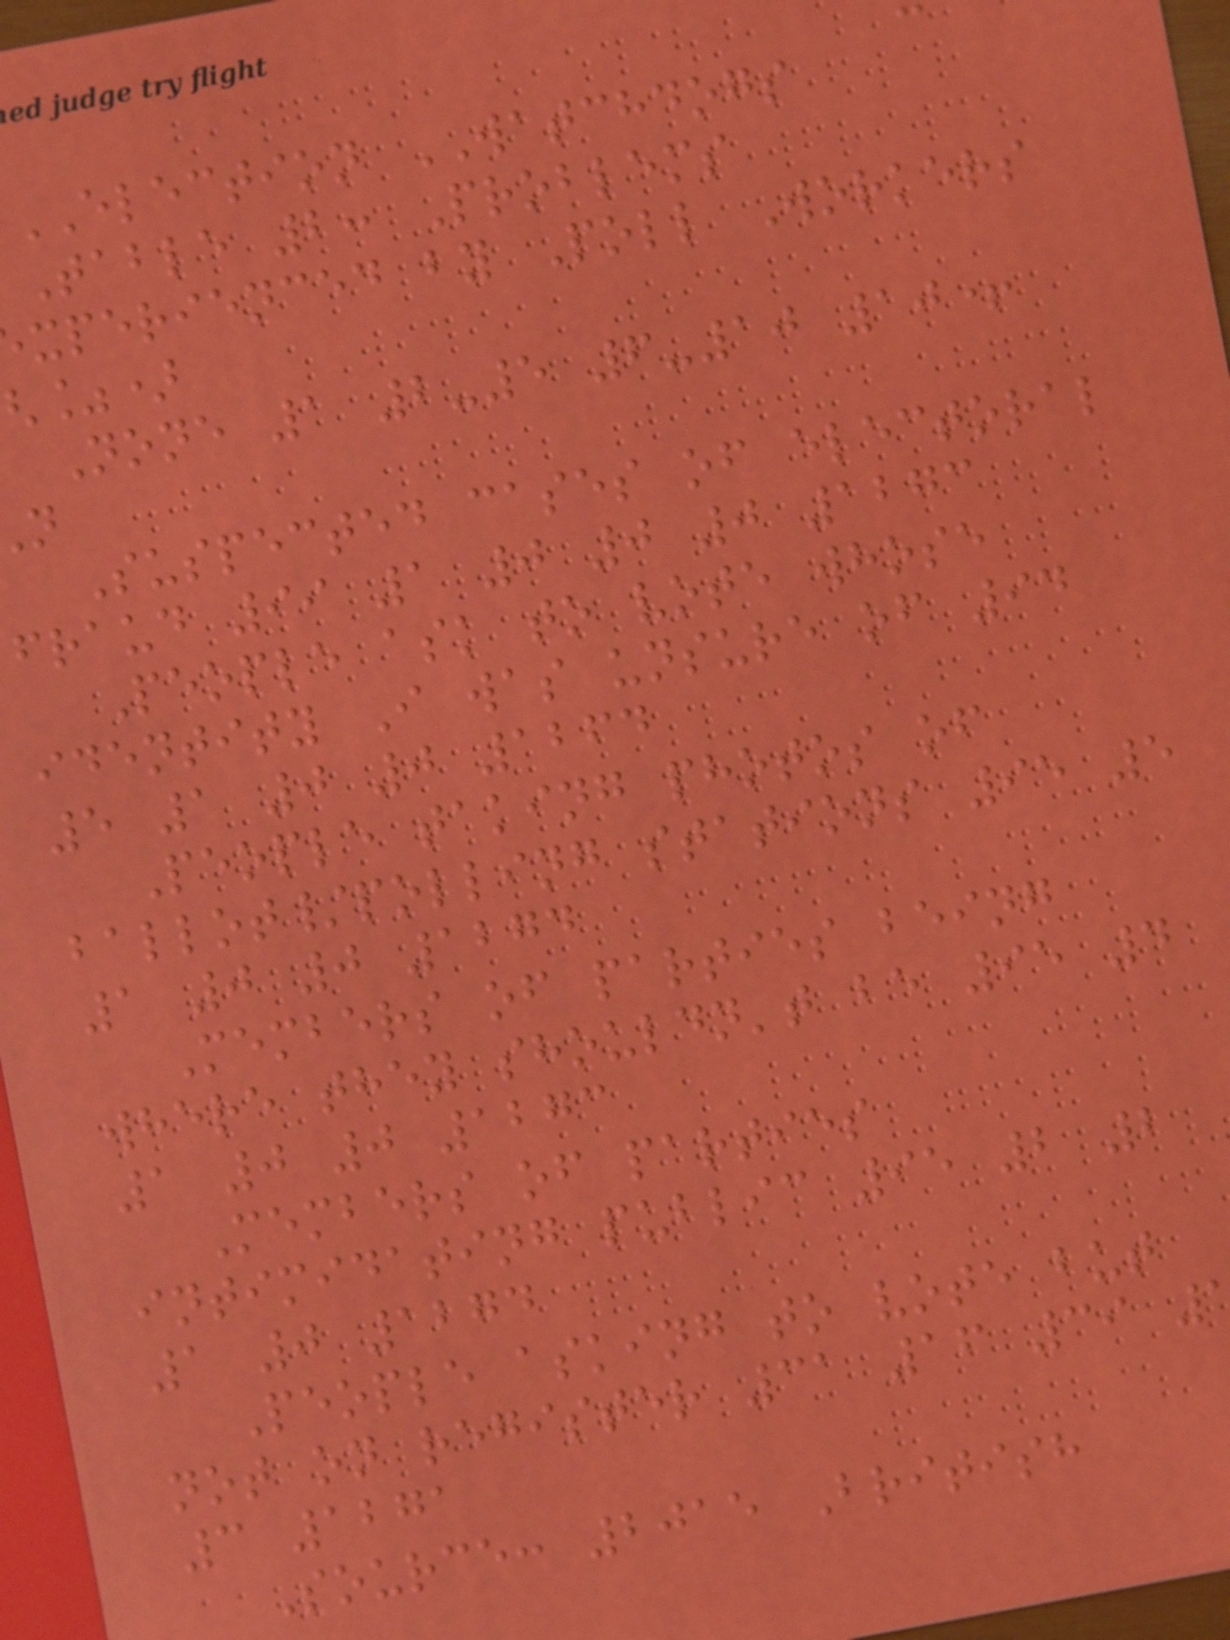ELECTION WATCHDOGS
Table 2: Problems
xperienced by Poll Workers
%)
None 1 2-5 6-10 10+
Suspected cases of electoral
fraud 99 1 0 0 0 1273
People ask to vote whose
identity I was unsure of 94
5 1 0 0 1264
People taking photos of
ballot/polling stations 95 5
1 0 0 1274
Members of parties being
where they shouldn't be 95 4
1 0 0 1273
Members of parties
intimidating public 95 2 2
1 0 1274
People asking to vote but
not on register 31 16 39
3 1271
Source: 2015 British
